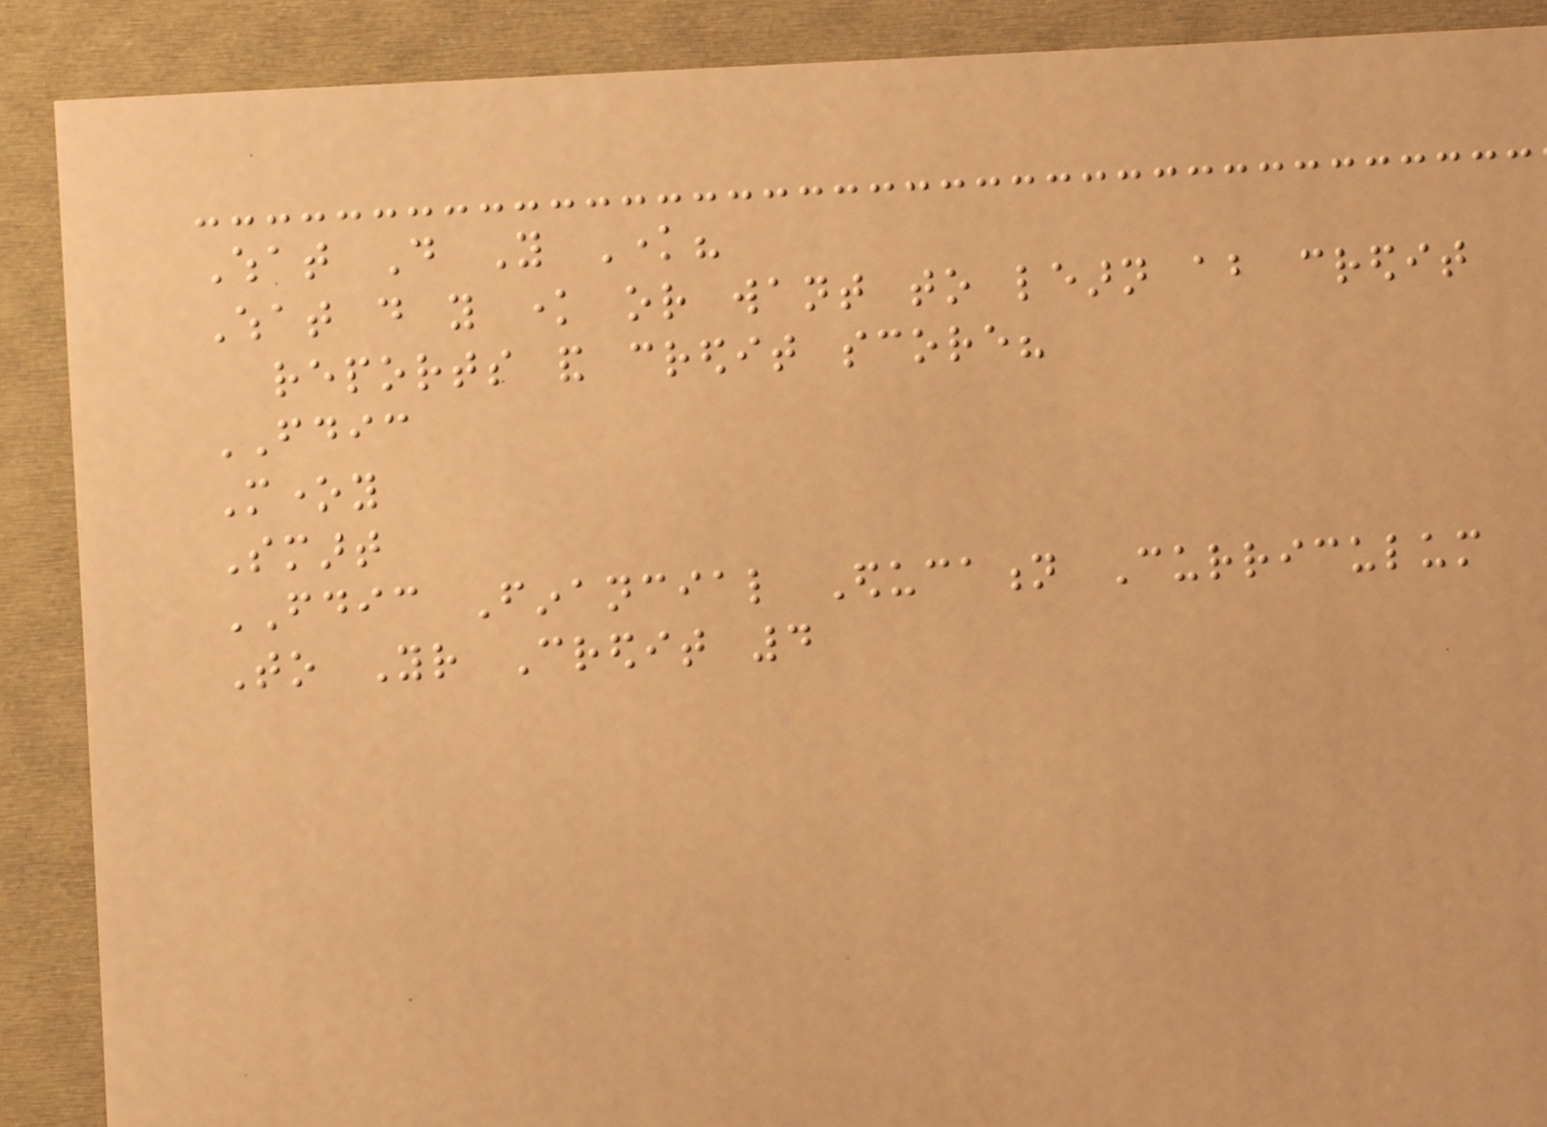What Do You Know?
What do you know or want to learn about credit
reports and credit score?
FDIC
Money
Smart
FDIC Financial Education Curriculum
To Your Credit 4
